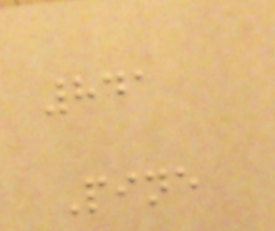841
Pine
